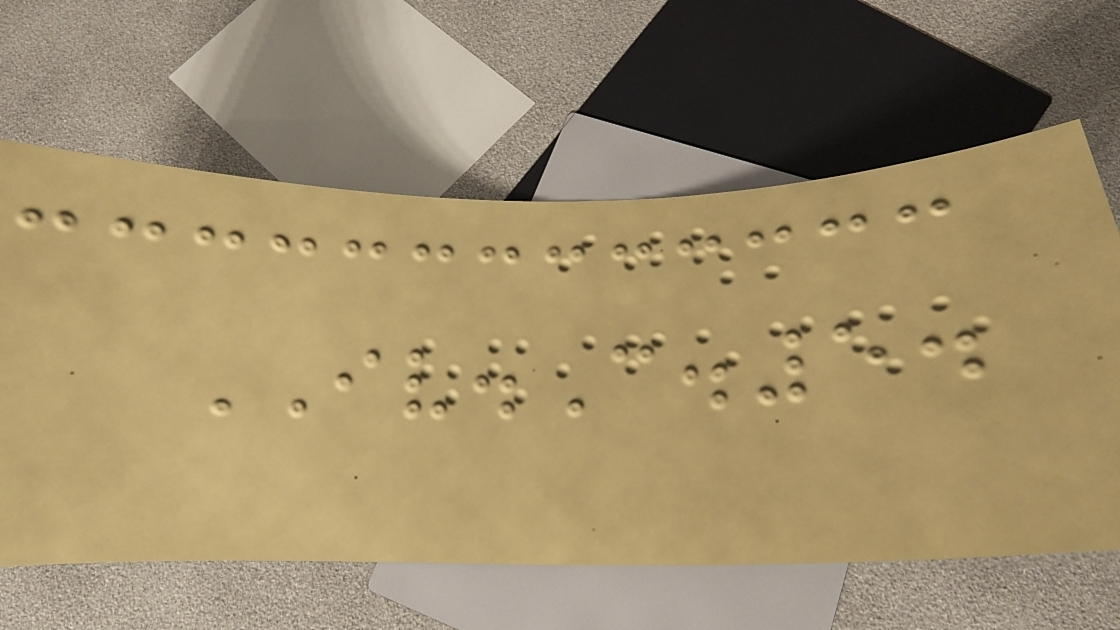IV.C.5.
